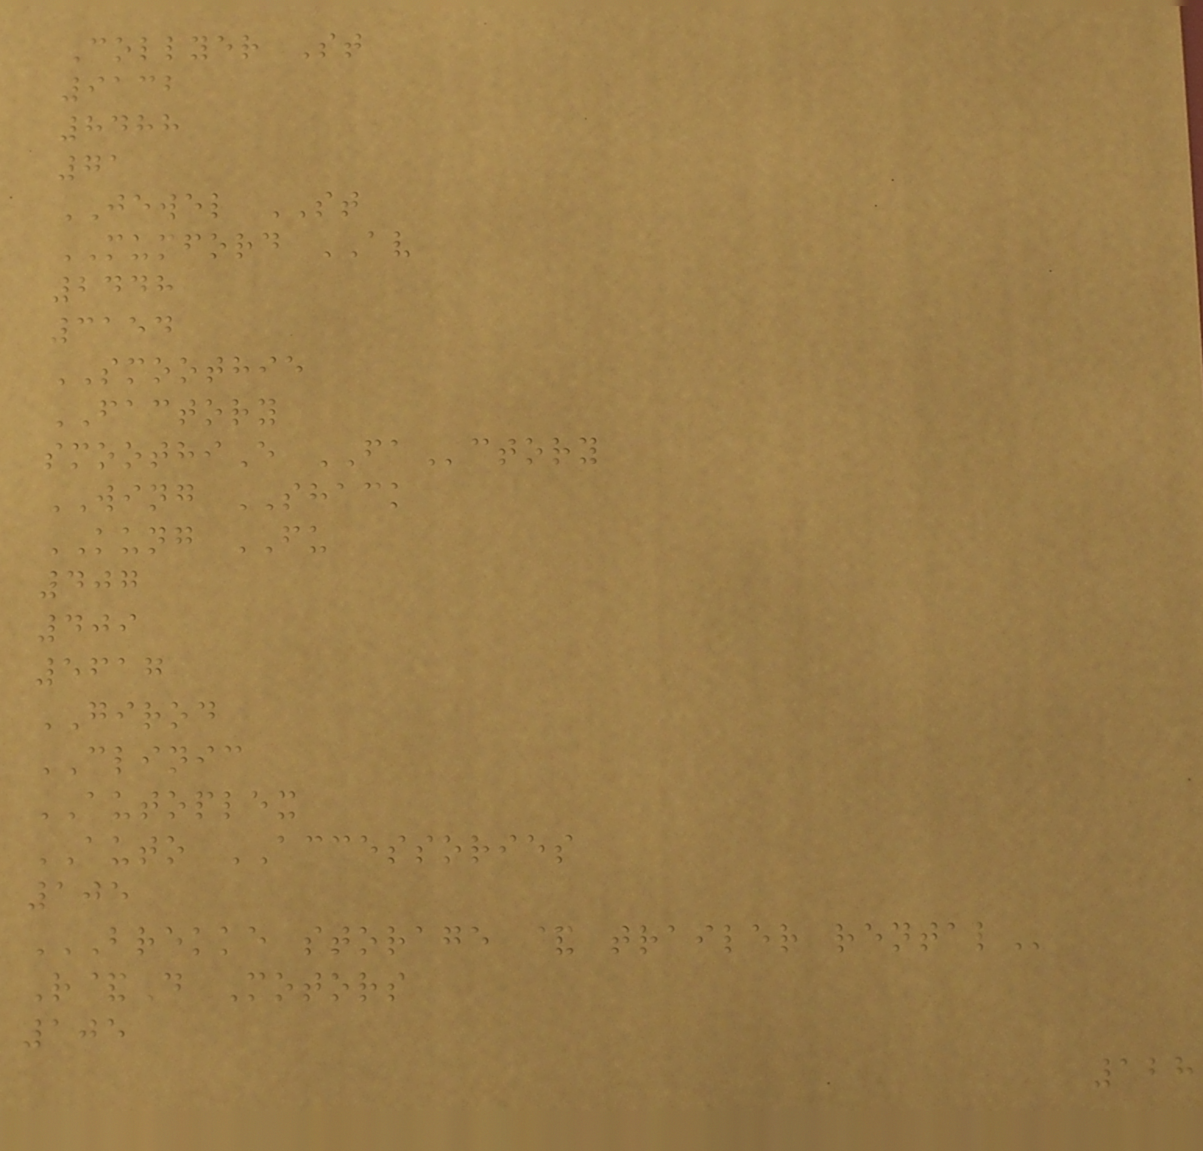Collyer St
9132
8488
71
JEWEL ST
MUMFORD AV
2448
3154
SMOOTHIE
FACTORY
smoothiE FActory
WING SHACK
KUNG FU
407
409
5617
GIROD
CLINIC
AUTOPLEX
AUTO ACCESSORIES
105
BREKKE STORAGE & TRAILER RENTAL
R&D Motors
105
128
